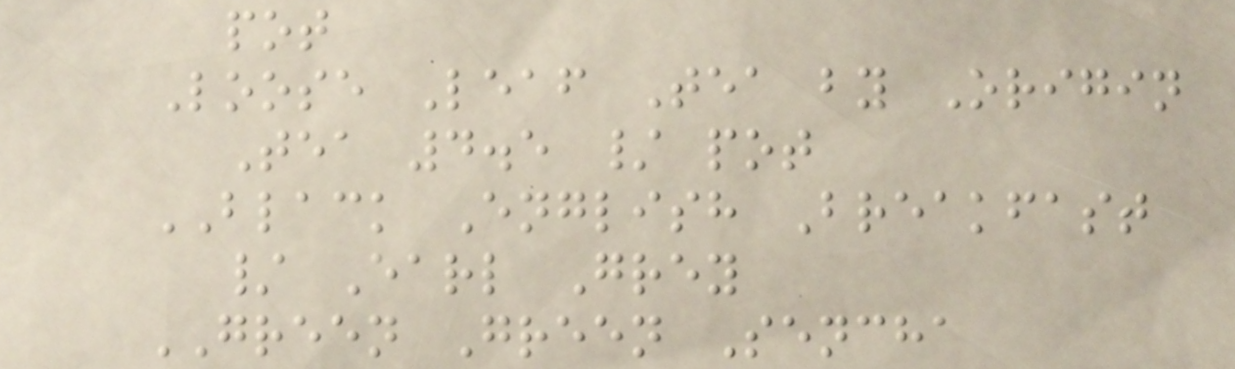pot
Loose Leaf Tea by Origin
Tea 4.5 / pot
BLACK English Breakfast
/ Earl Grey
GREEN Green Sencha
